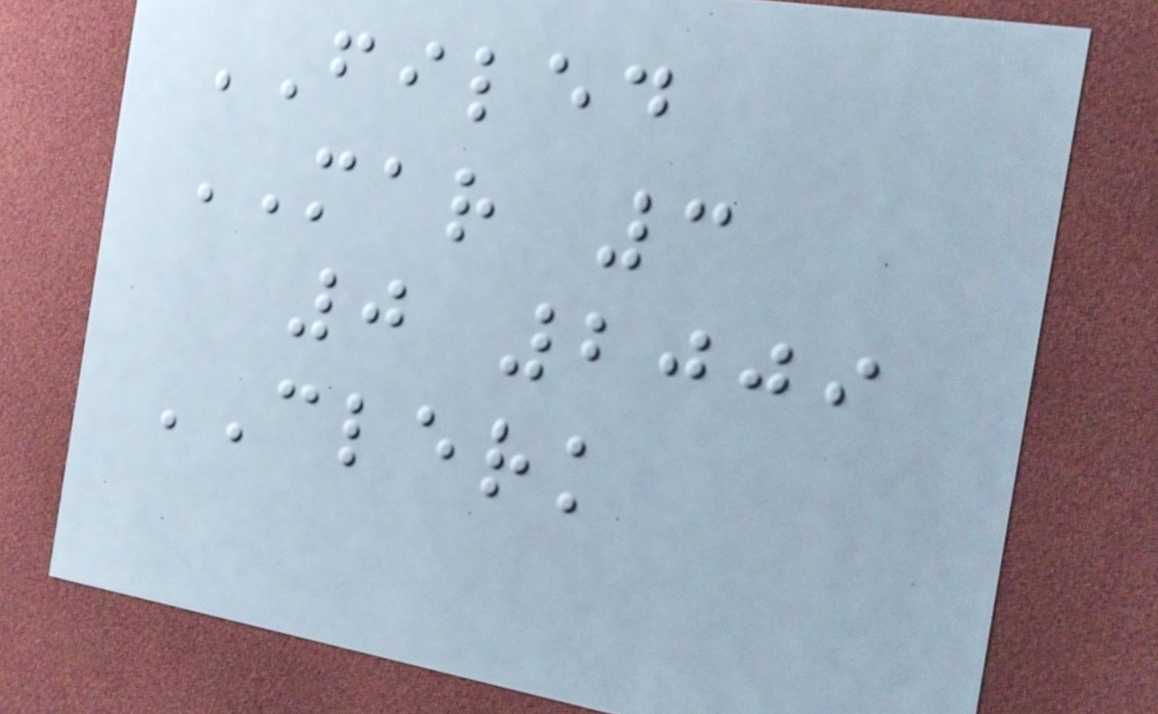FILED
MAR 3
0 2009
CLERK
